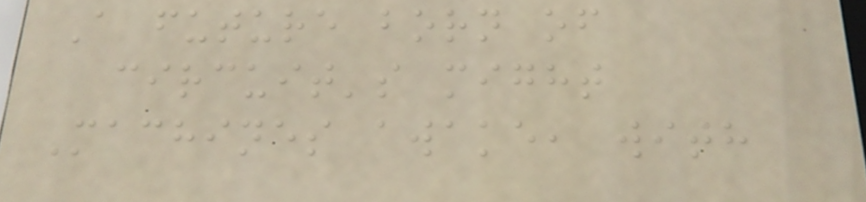A future born of
circuit's might
Machines awake, with
